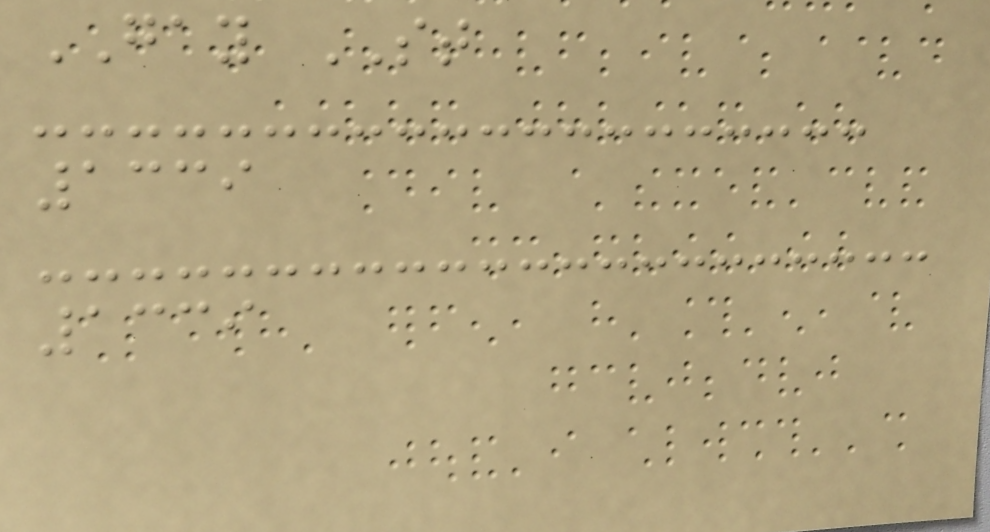GAY ST
1339
1339
